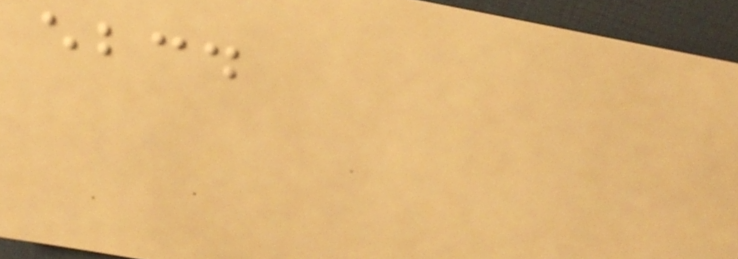ebcd
